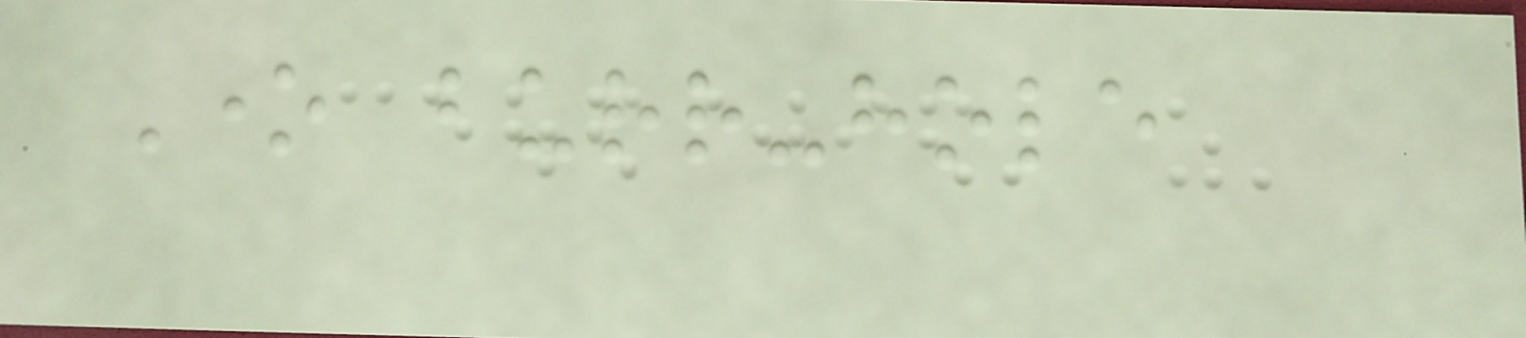One burr-hole
